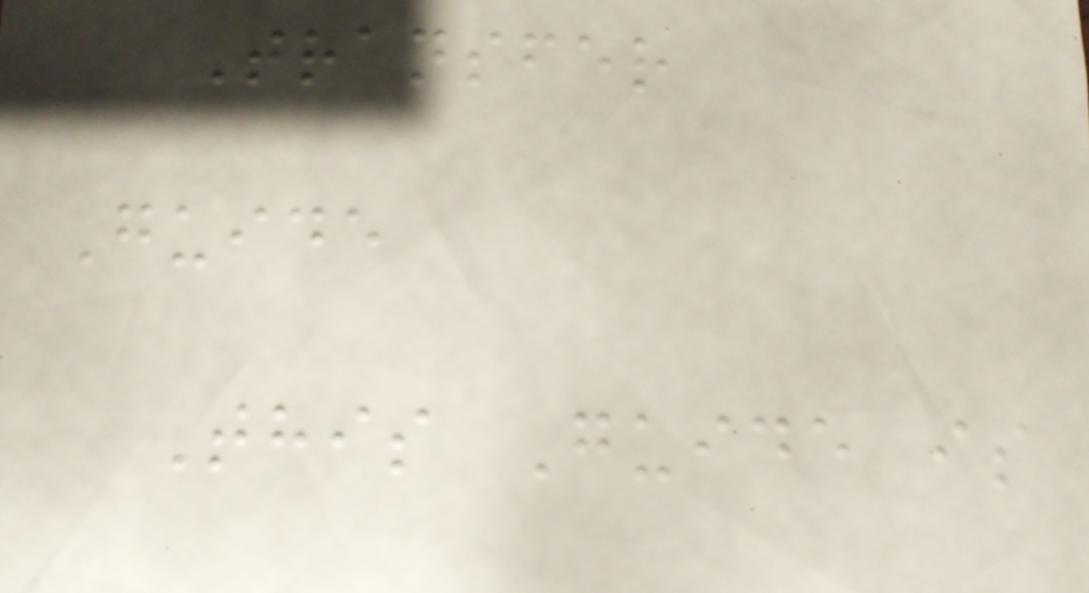Transfer
Guide
This Guide is
